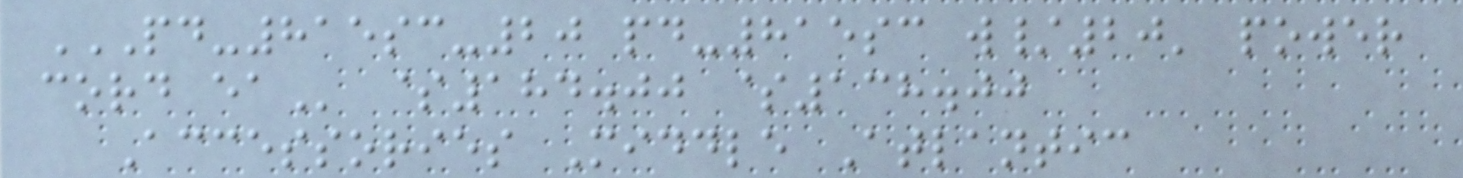PD-815SC-20 PD-815SC W/20' POWER
CORD EA $184.00 $138.00
Accessories Middle Atlantic
